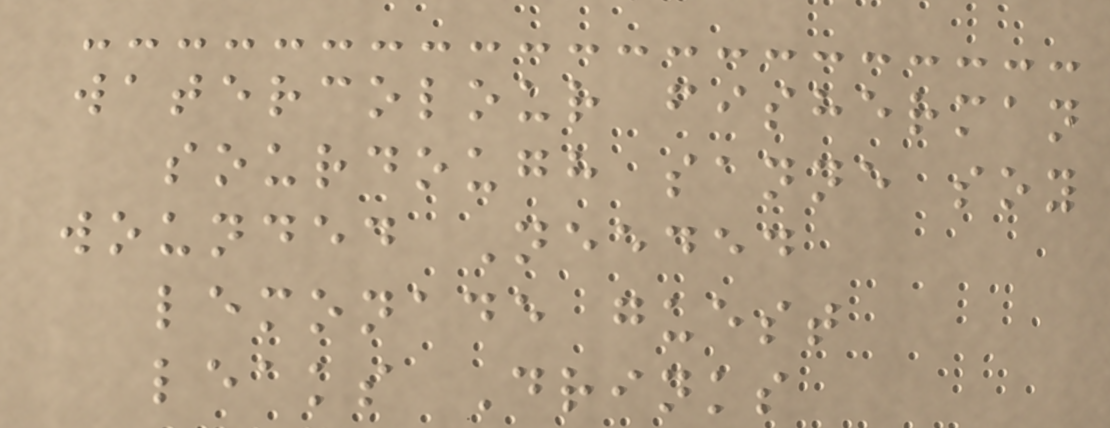watercolour fisherman
sourdough sanne soy
wounded Needed
lemonade guest
leaks Drinks
